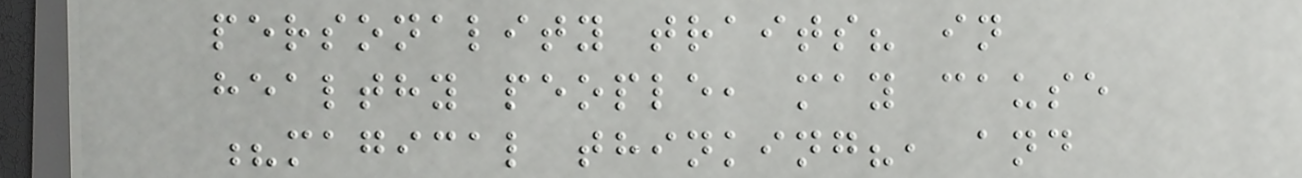personality traits? in
healthy people, may cause
?magical thinking?, and
